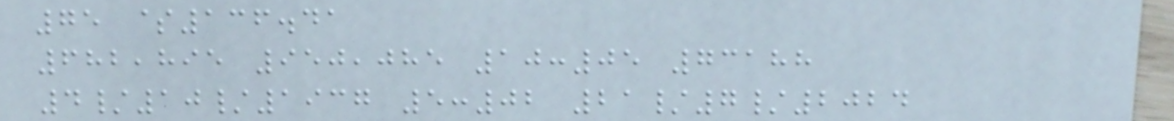75 $136.41
682,895 950,085 10:05 73188
4/10/1937 5:02 21/7/2024
